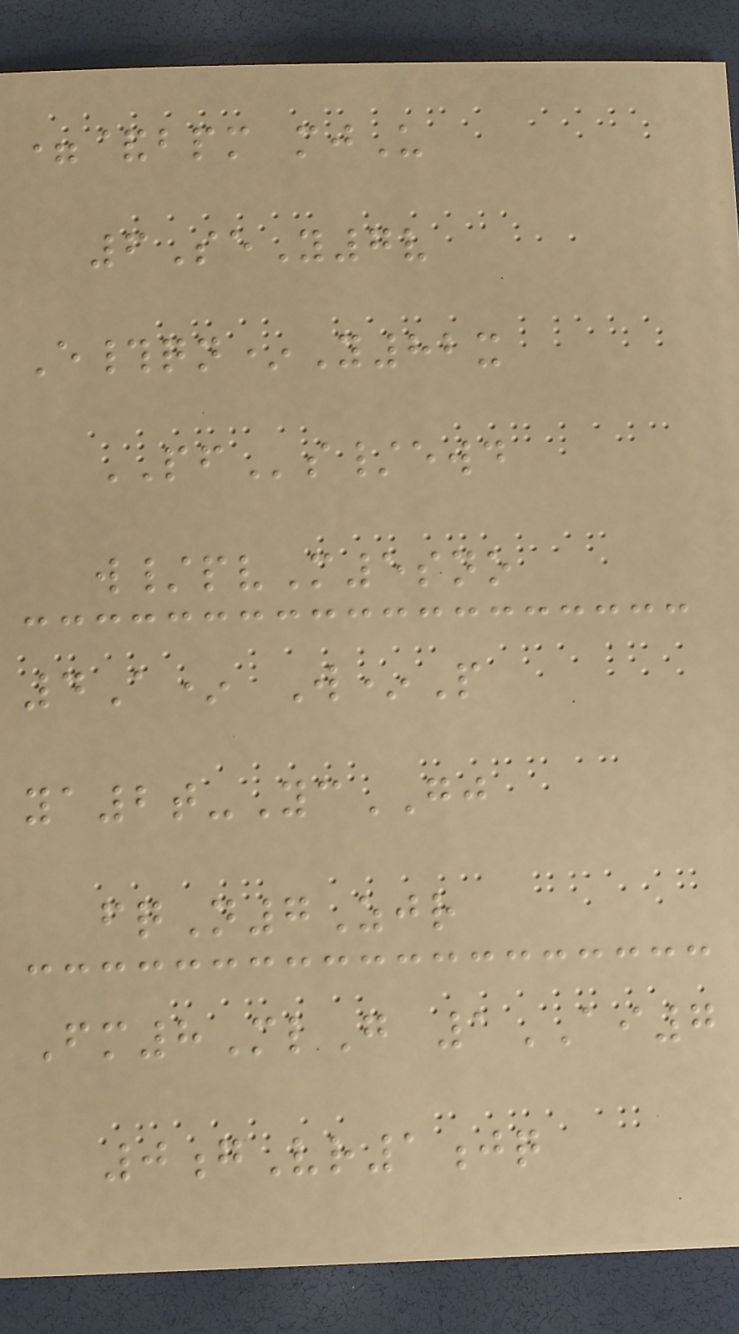=&bpm mjU
6SeY7v
E#qn*Y82x
PFs/ewd
w/pvM5sno
4A* W*P
ya2t-YcGJ
fqN7Zjr
Fm8MlG 1AI7
0gVr1jq
